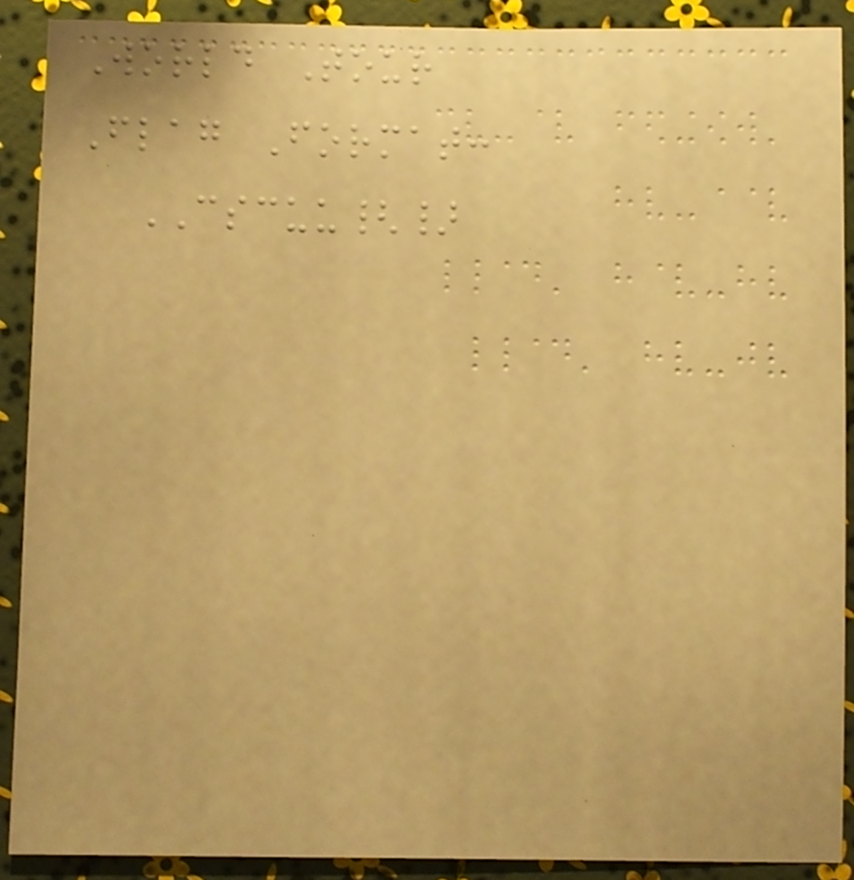World Tour
Flag Format:
CSCUU{}
